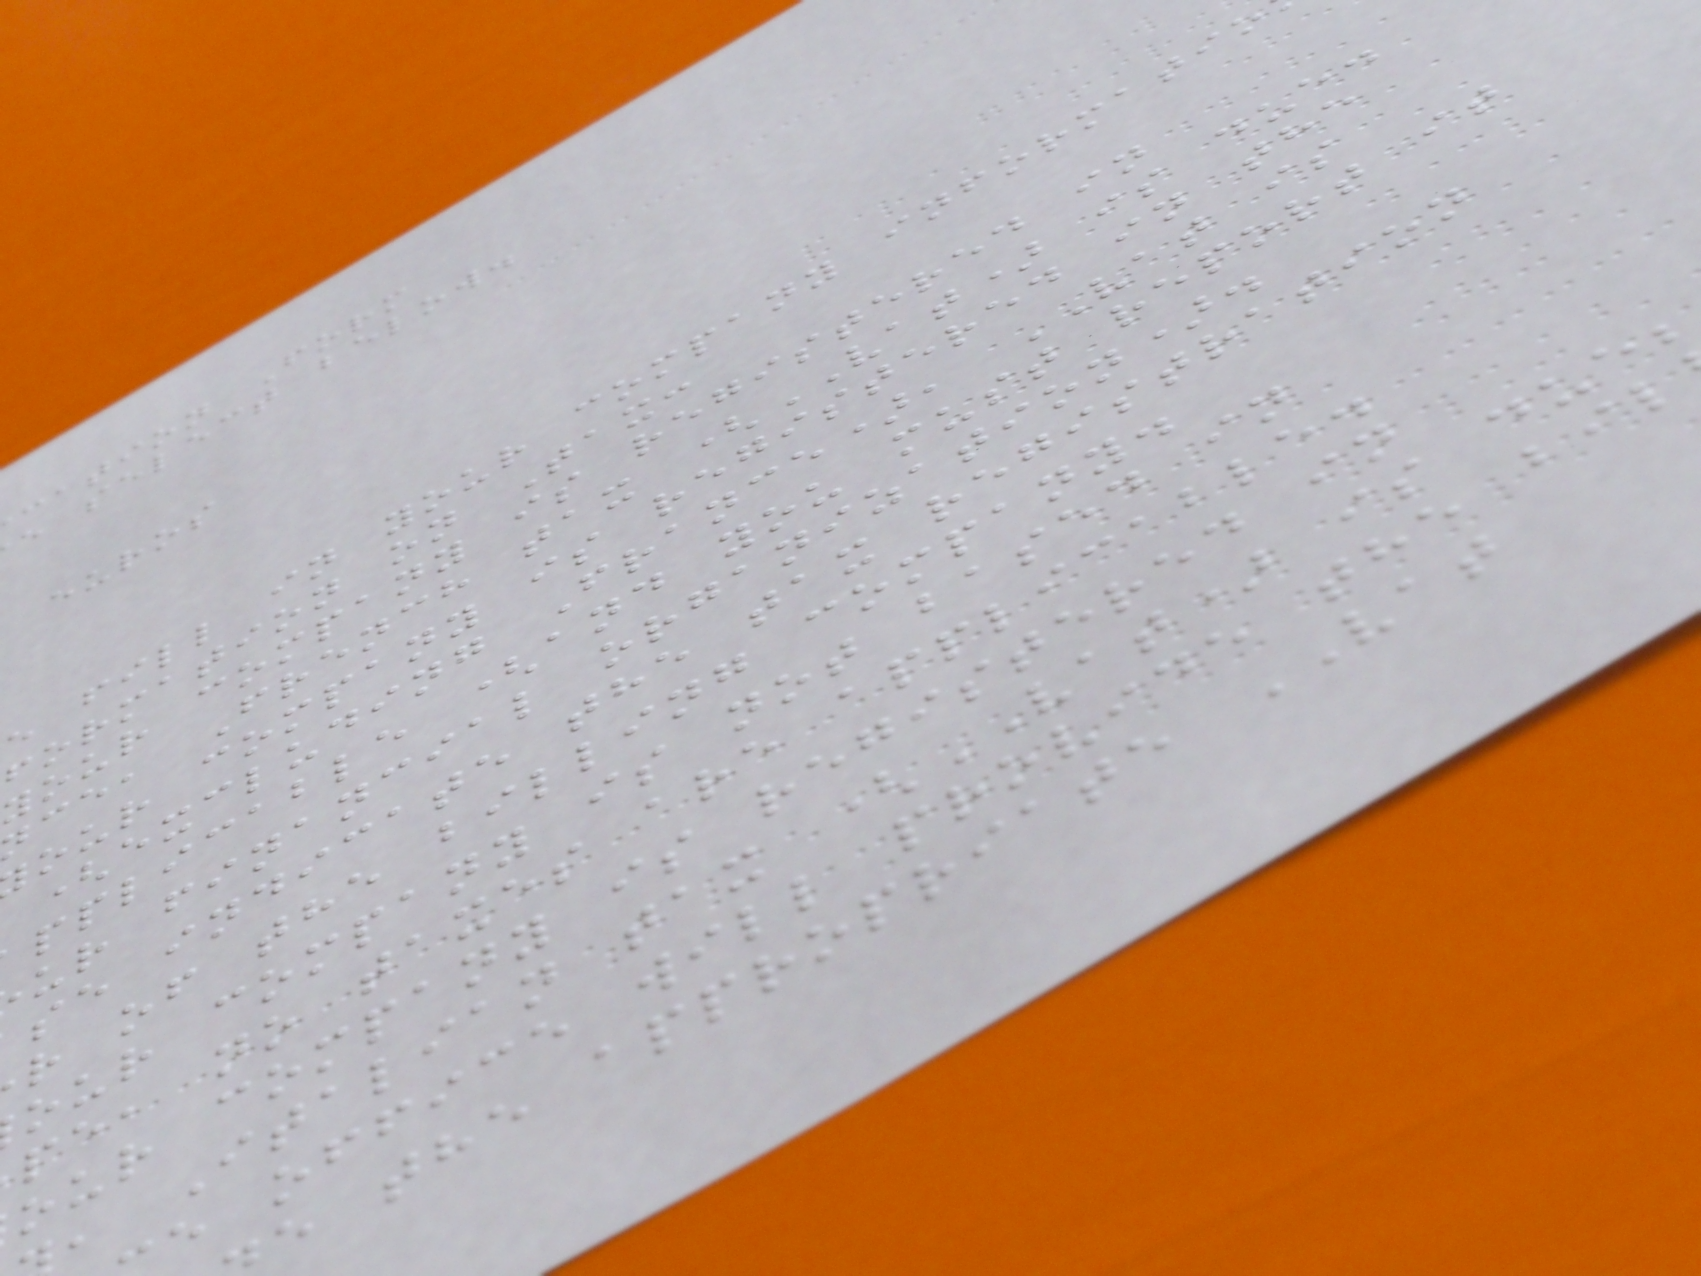cation Form
e select below.
euros
e fill in your company informatio
formation on Tax:
your company is registered in
ce, French tax (VAT) is due.
our company is registered in the
(excluding France), VAT is
pplicable (and you must report it
ur financial organization).
se indicate the tax registration
r of the billing company.
our company is not based in
pe, no taxes are applicable.
our company is registered in
, Italian tax (VAT) is due;
e office will provide the bil
e the appropriate VAT
